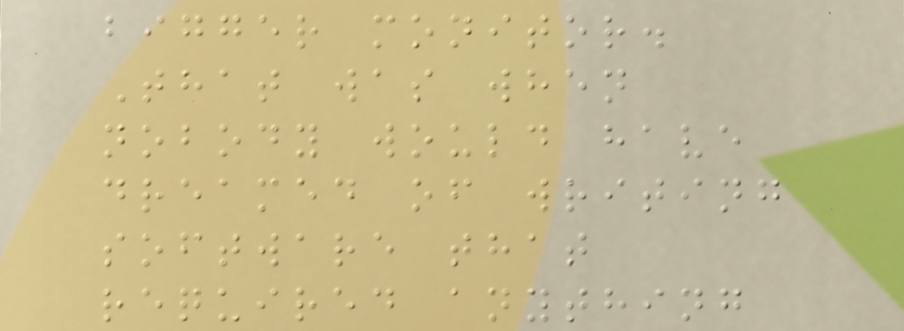bigger monitor.
That was when
nobody would have
dreamed of writing
software that
required anything
